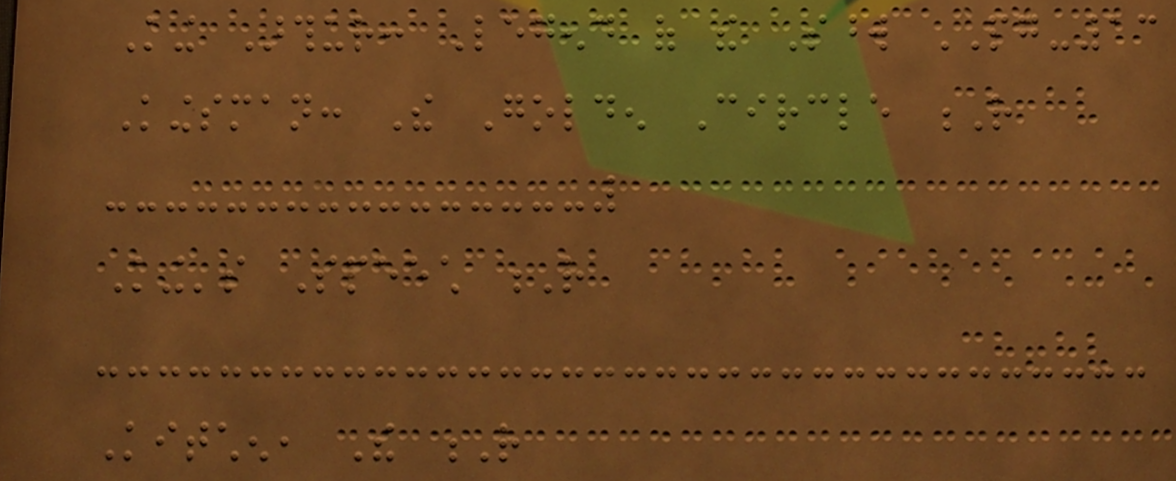King Arthur: Legend of the Sword PG-13
Kingsman: The Golden Circle R
King's Speech R
Kitchen, The R
